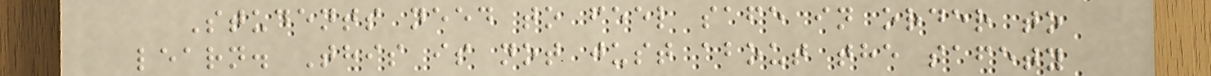Students need to feel safe in order to
learn. This is not just about the safety
